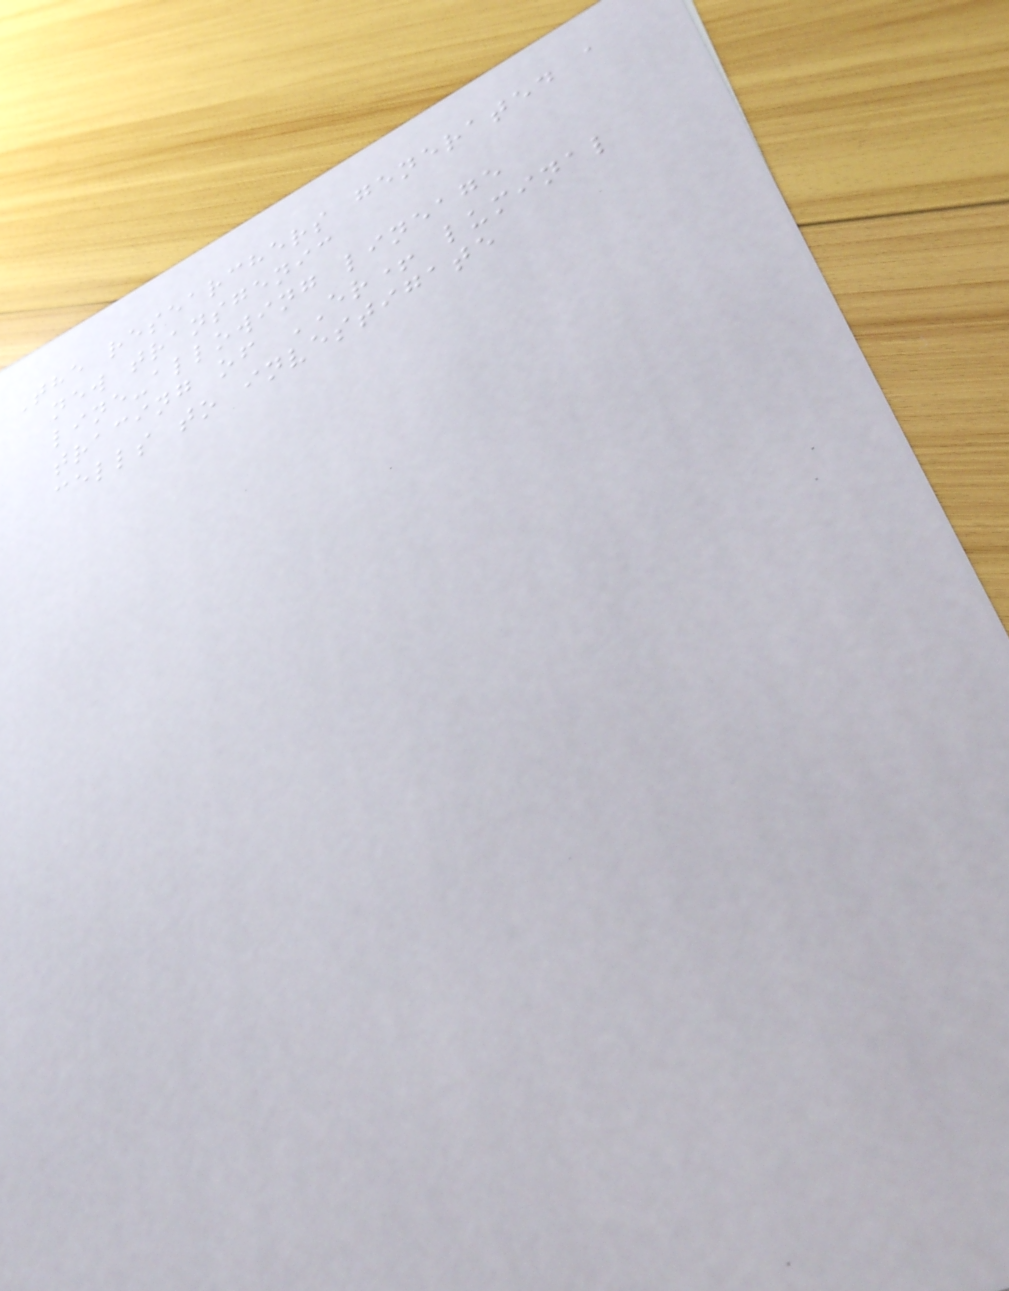The researchers generated a
new transgenic
line-allowing lineage
tracing of ER+ luminal
cells to investigate
